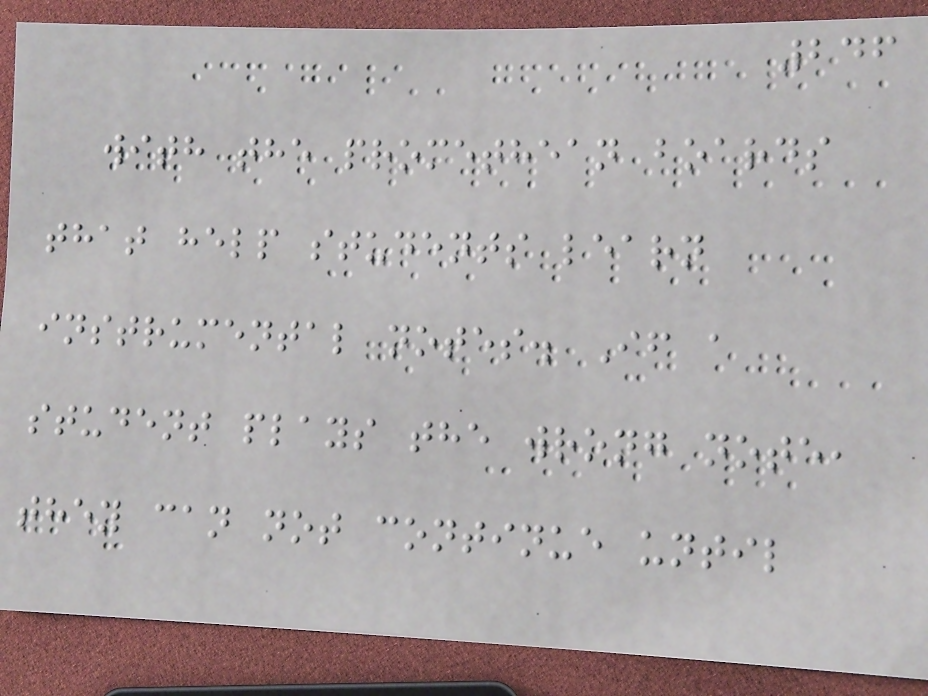246
with the promethean boards
that help students learn
instrumental notes. If a
student plays the wrong note,
they can not continue until
